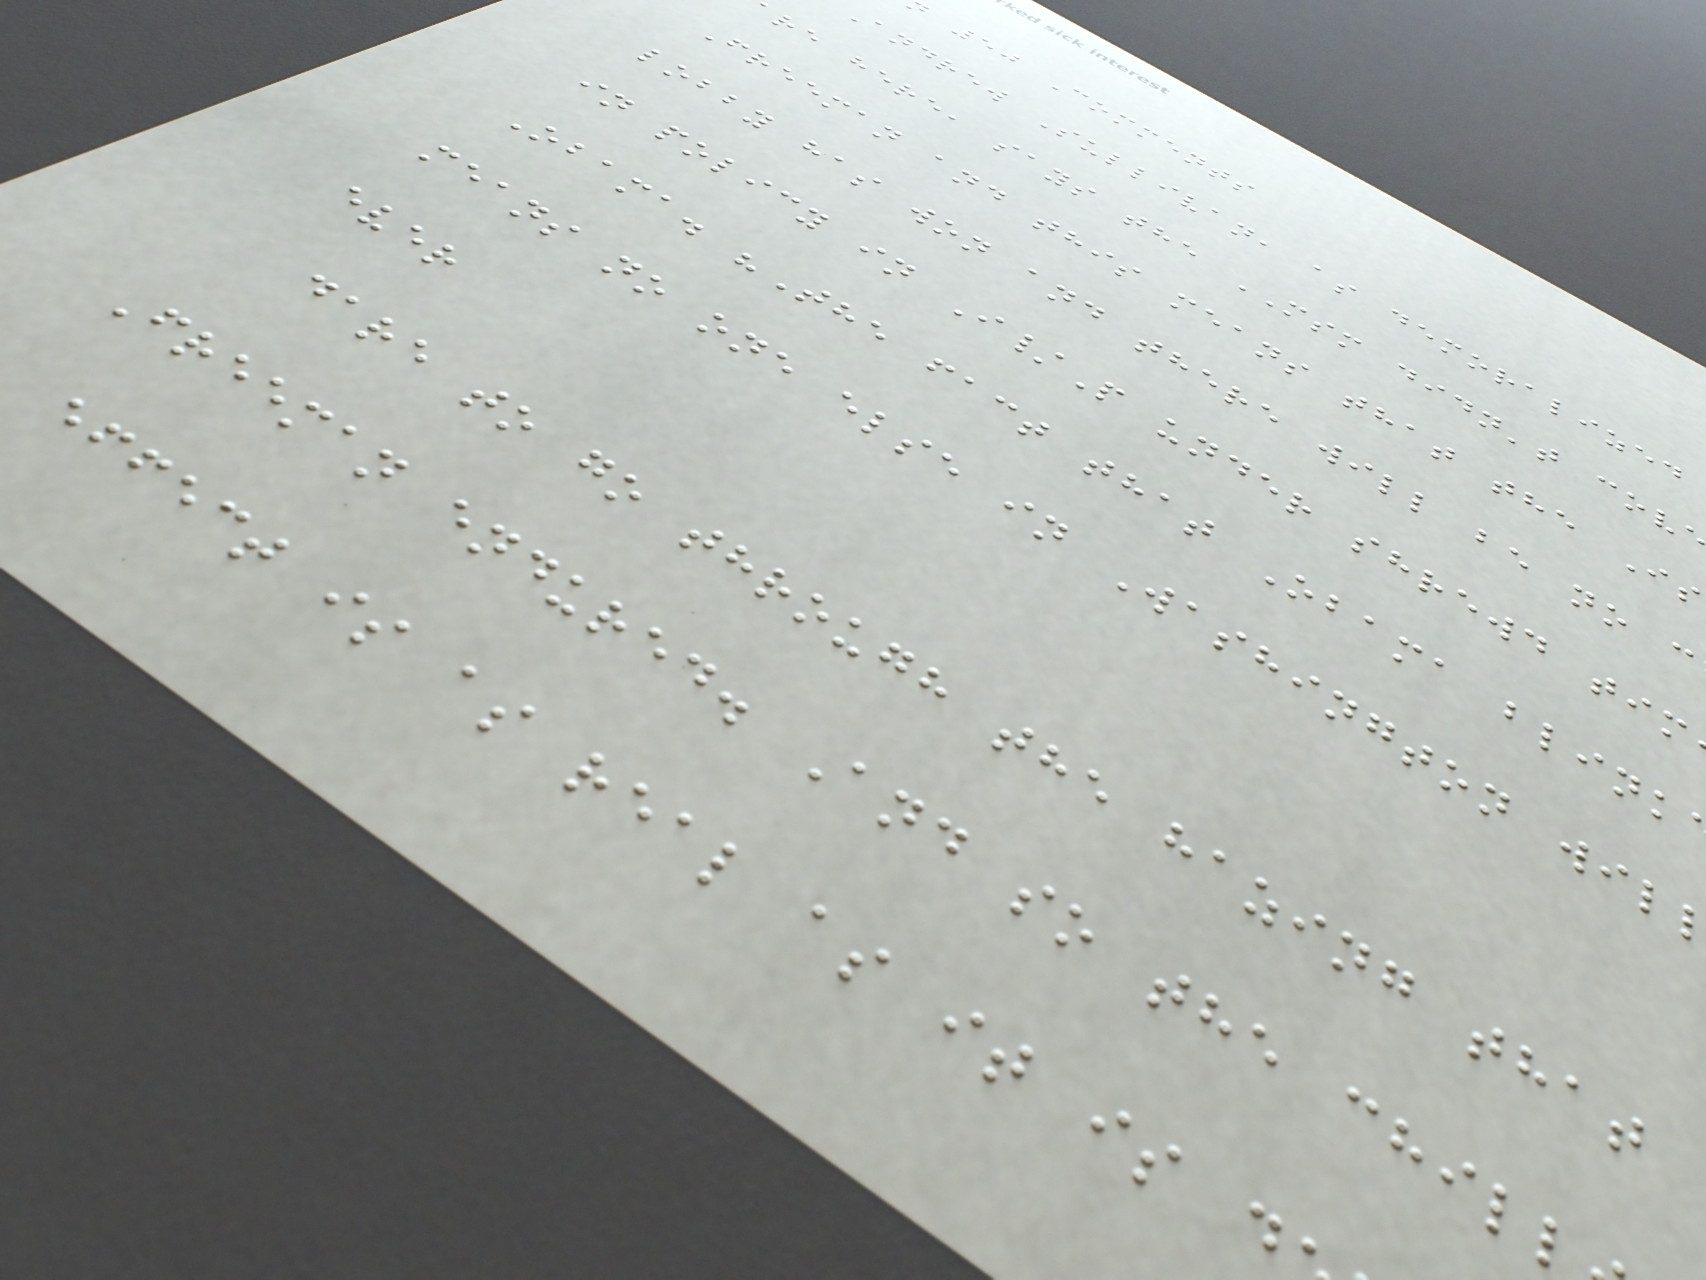50 Comments
Andrew Sullivan, as demoralized
re here, says the MSM didn't cov
Freeman and this means that the Is
lobby has won and there will be no c
in policy in I/P under shrewd tim
Obama. "The fact that Obama blink
means no one else in Washington wil
ever
dare to go through the hazing that
Freeman endured. And so the chil
effect is as real as it is d
